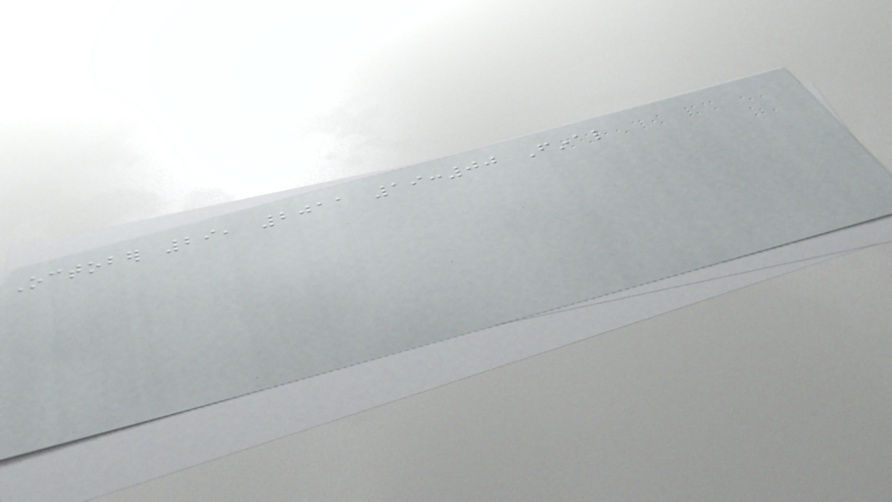October 29, 2011 19:00 Final
